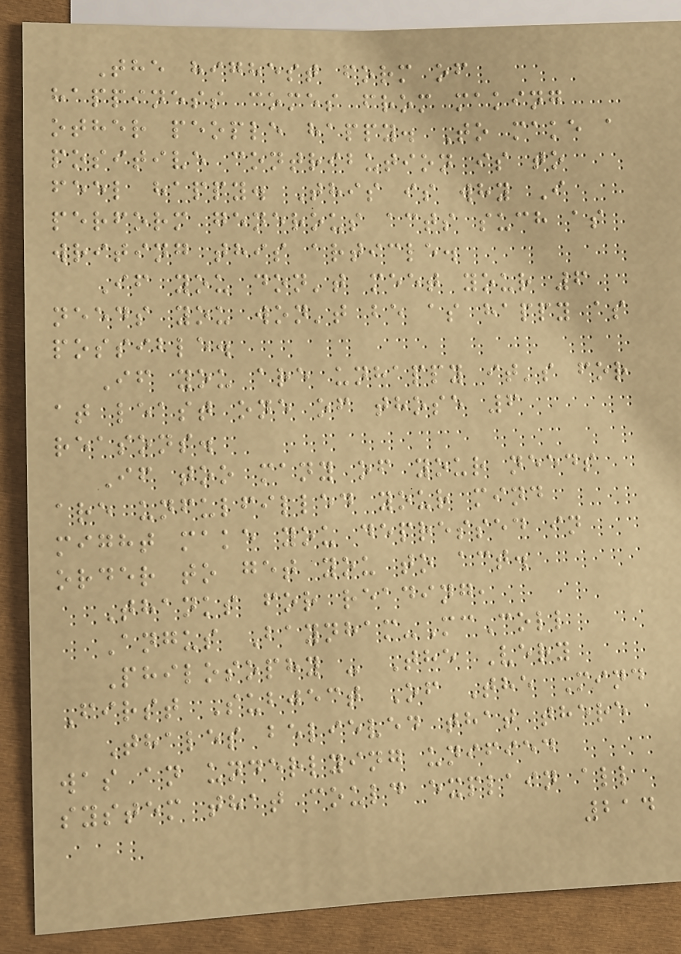The highest form of
happiness comes from making
other people happy. To make a
positive contribution is to
feel happy. This is why I
perform generous acts such as
writing this article.
If you don't meet your 6
needs you won't be as happy as
possible.
If you are unhappy it's for
at least one of those 6
reasons.
If too many of your needs
are unfulfilled your mind
might make you depressed in
order to get you to act.
Thanks for reading,
Angus Baynham-McColl
Philosophy - The Very
First Subject Of The Mind
Thales believed that there
was an underlying unified
system that could explain all
214
